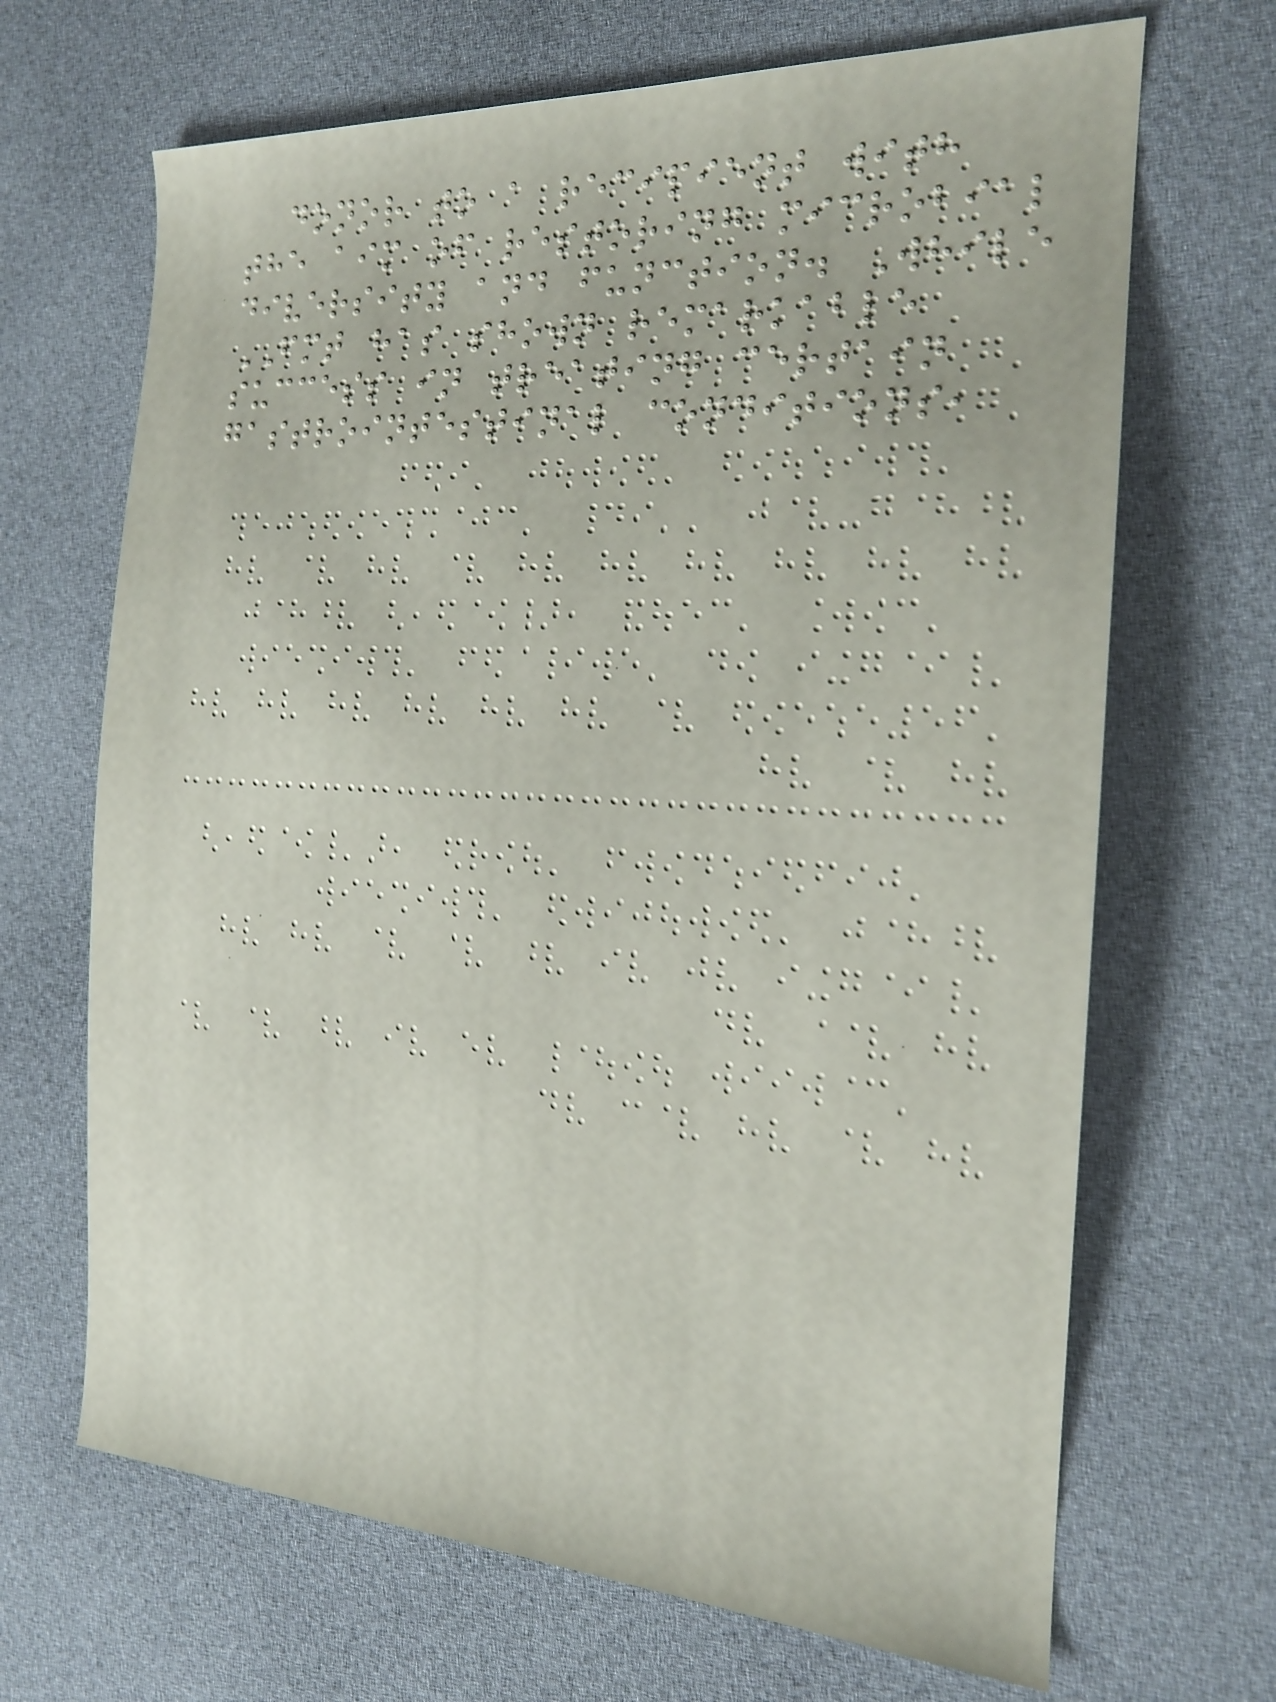donor to a recipient with
the aim of restoring microbial
diversity and function. While
FMT has shown remarkable
success in treating certain
gastrointestinal conditions,
